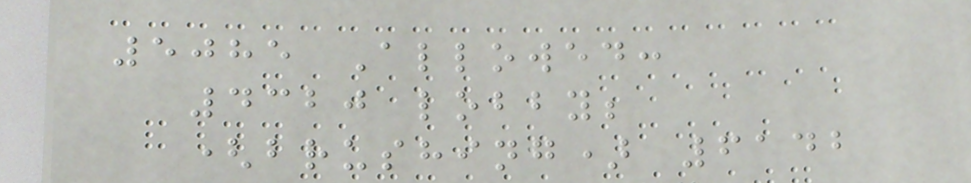5085 Allowed:
4320 lobby;
(brushing) 6142
